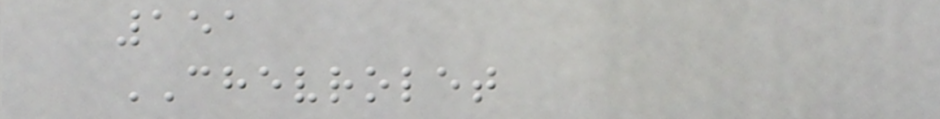151
CHEVROLET
